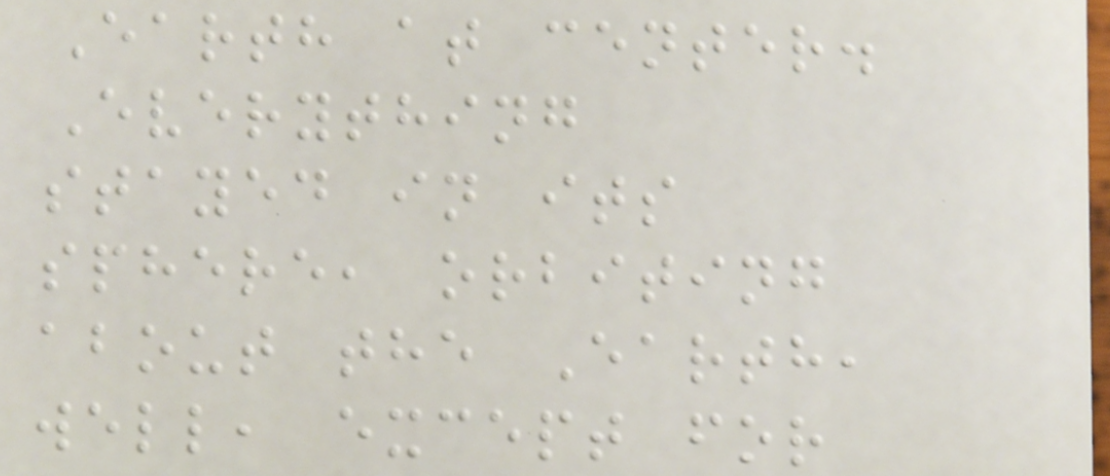Earth at center.
Everything
stayed in its
sphere, orbiting
about the Earth,
well, except for
